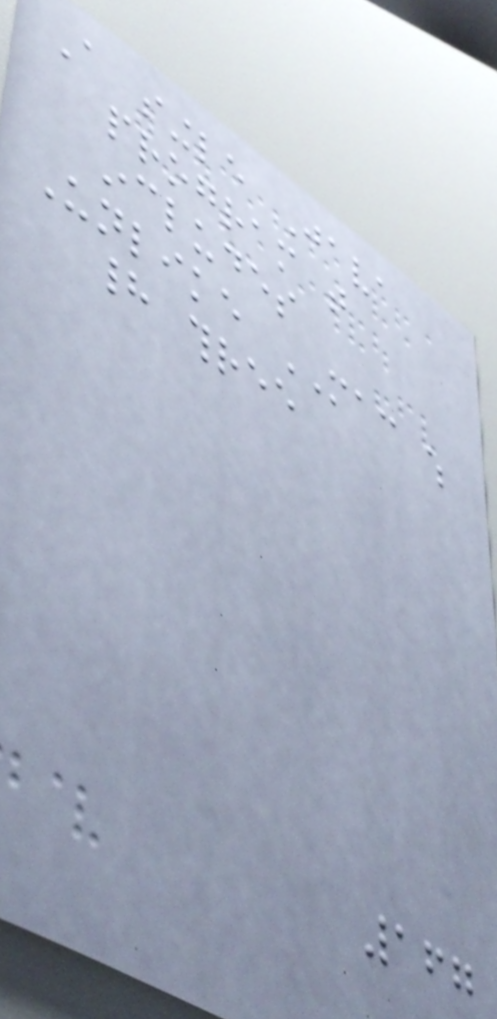A single Java
program that
includes
Unlike MAC which
had three
167
